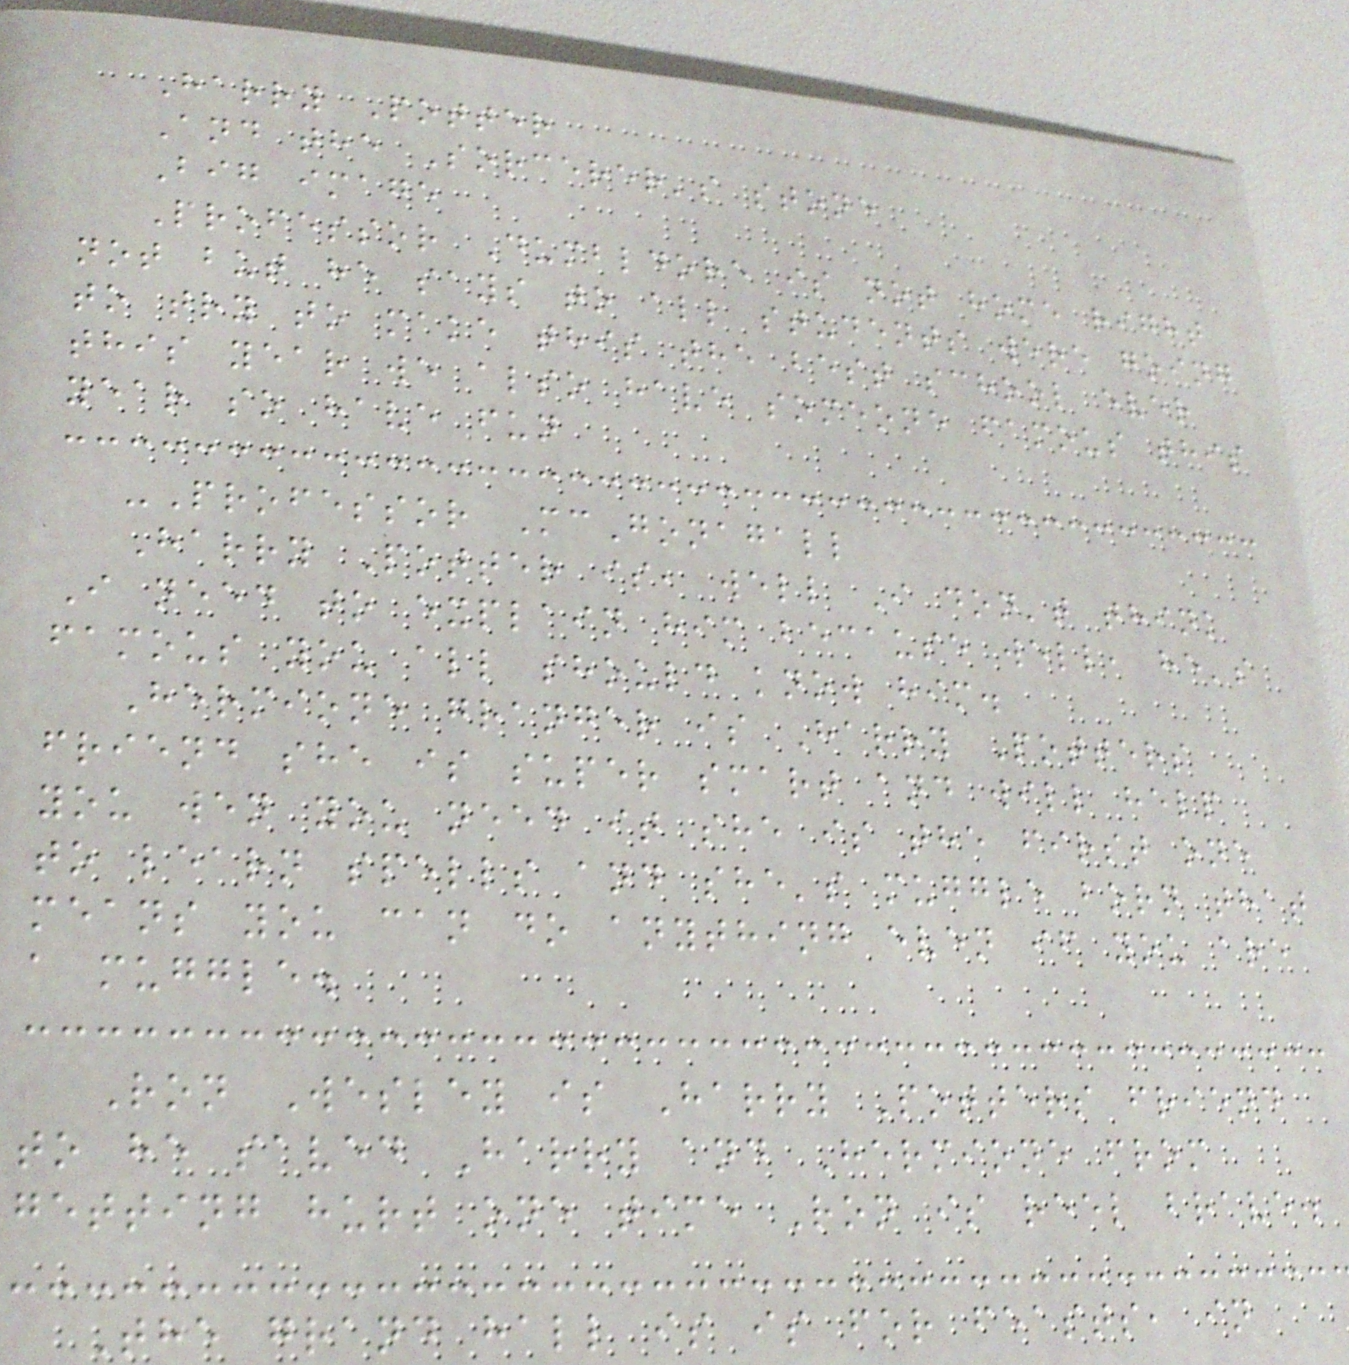Harry Potter
And the Sorcerer's stone
Big image
Professor Dumbldore is not home right
not but he says to all students were going
to try to make this the best school ever
this year we also have someone famous this
year so have fun
-Professor McGonagall
Harry Potter is, well I don't think
I need to explain him because well, he's
famous you all should know him.
Hermione granger is Harry Potters
friend she is super smart and will help
you wen you need it she is the first one
to learn spells and she's muggle born that
means you can do anything even if you are
a muggle.
Ron Wesley is Harry Potters friend
to he saved Harry and Hermione from
getting hurt one time Ron is reel brave.
The grand hall is is for feasts, in
